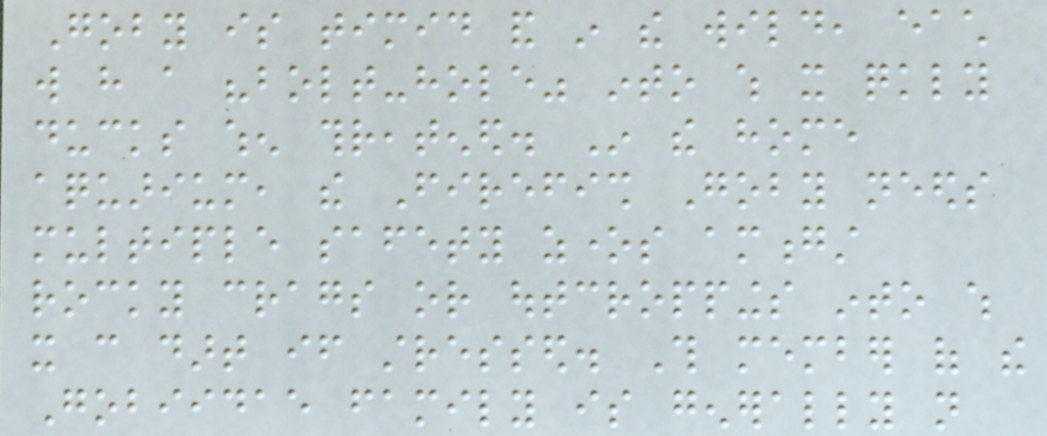Goby is timid and in the wild, each
will have a "bolt-hole" into which it quickly
ducks when threatened. In the home
aquarium, the Firefish Goby needs
multiple safety zones amongst
rocky crags or outcroppings into which
it can dart if stressed. This member of the
Gobiidae family is generally not
